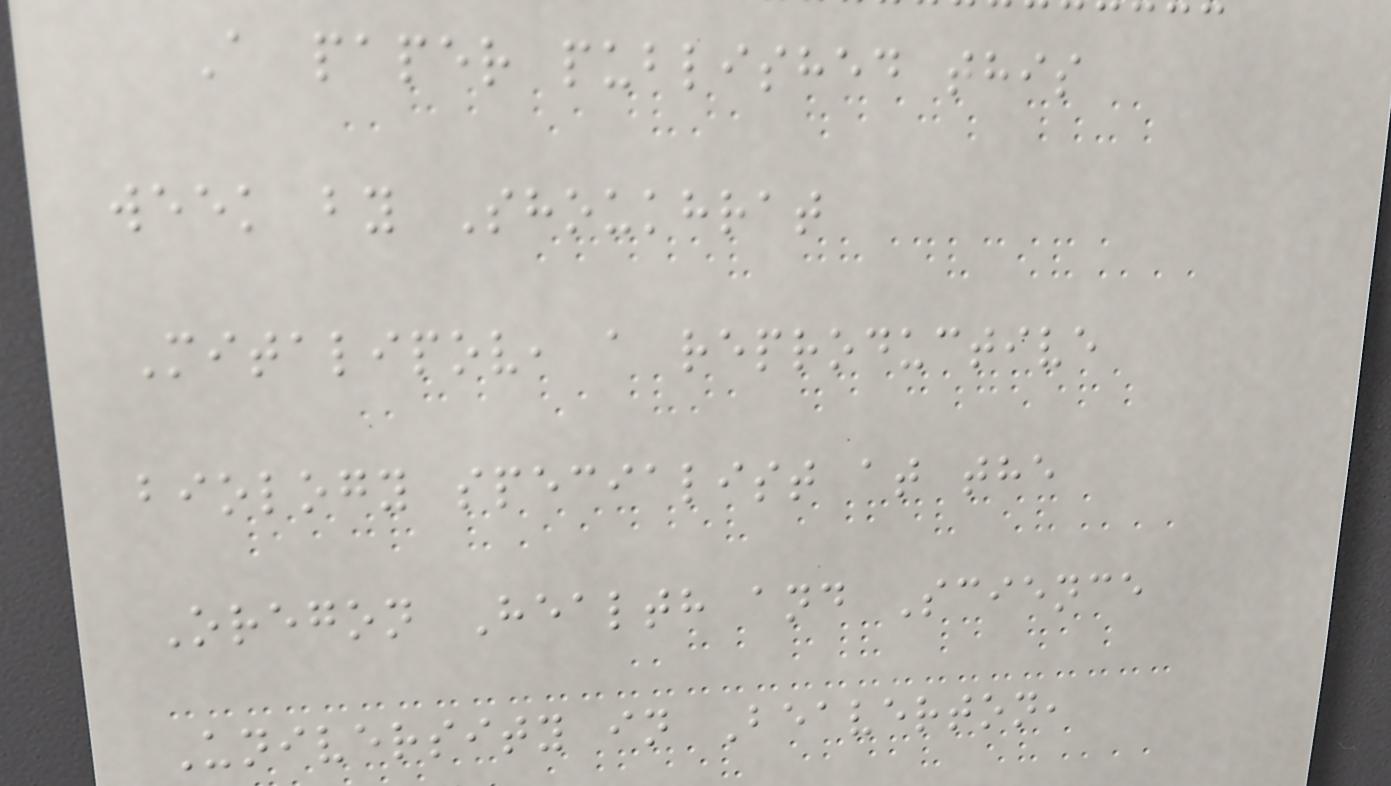A paper published this
week by Shoukhrat
Mitalipov, a reproductive
biology specialist at the
Oregon Health and Science
University in Beaverton,
